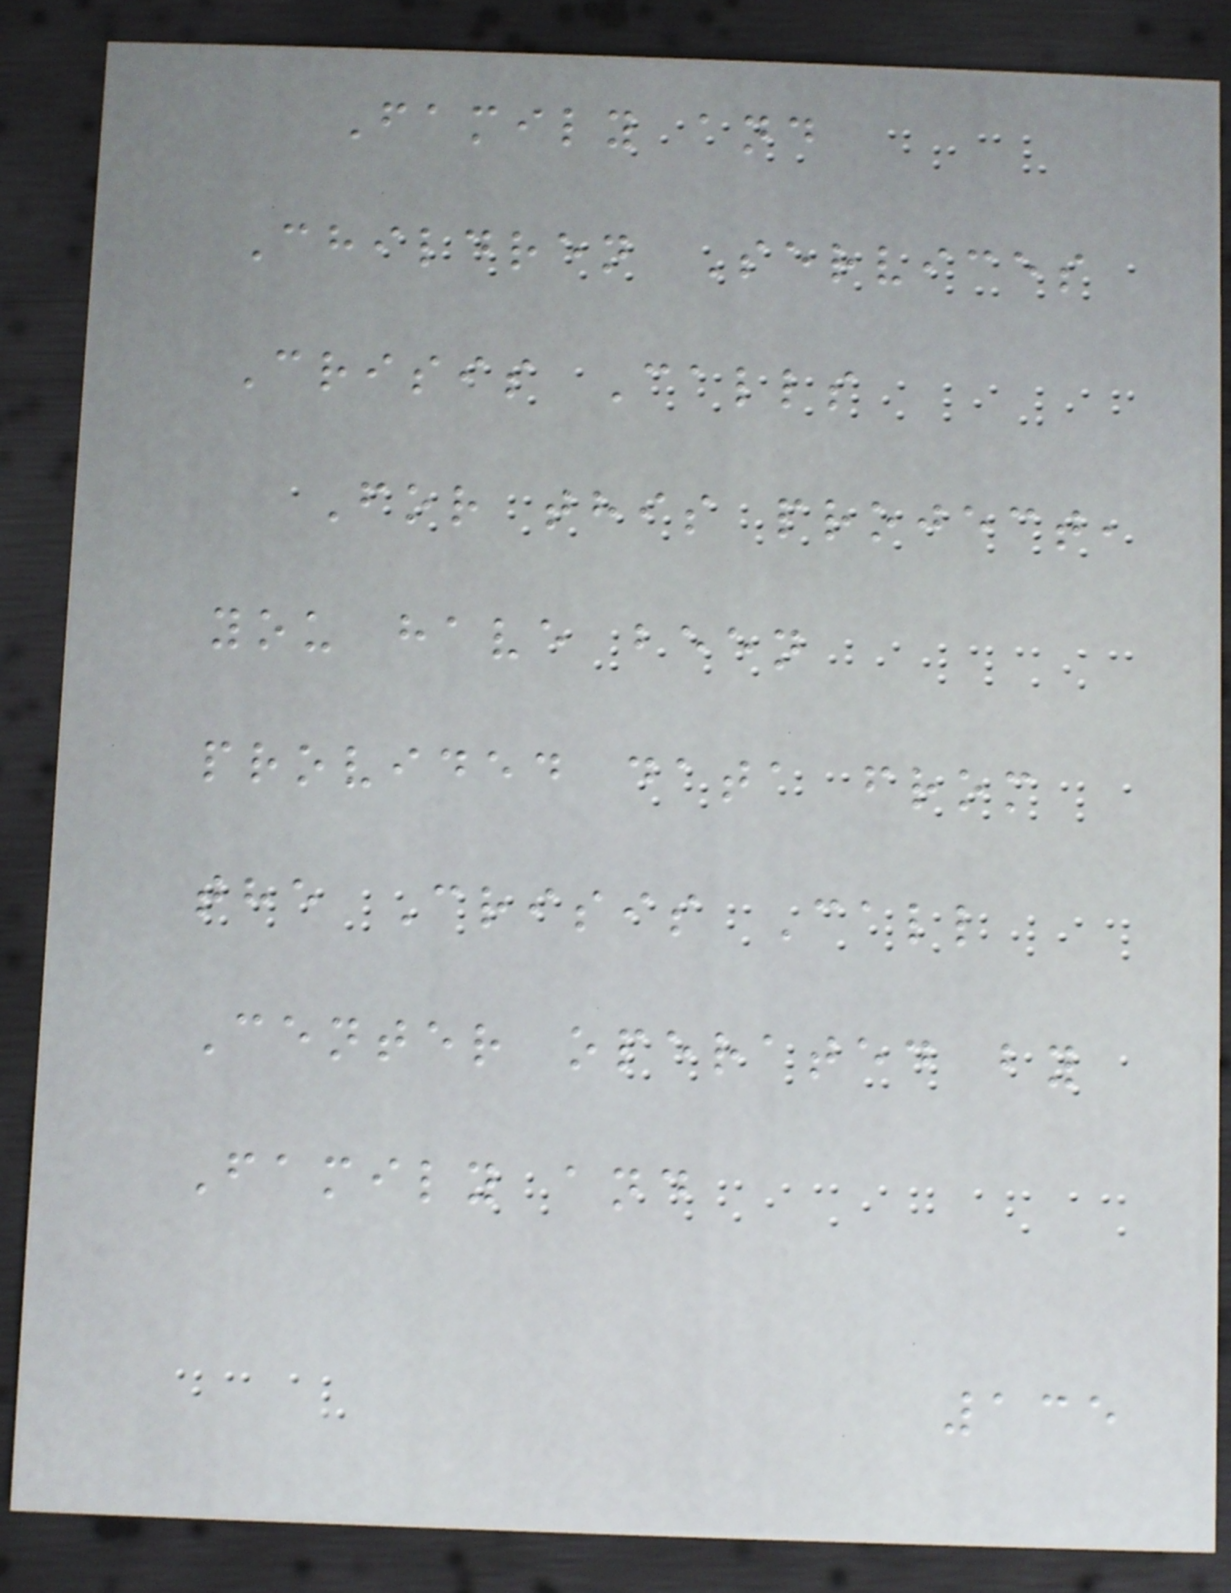Family and
Children Services
Crisis Calls
For this project,
you have been
provided data from
the Crisis Call
Center operated by
Family and
135
